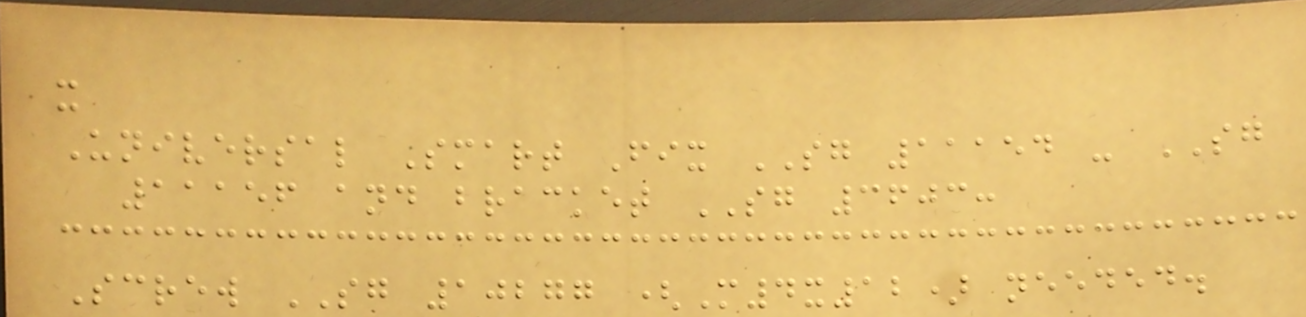x
Universal Smart Fix SG 11154 - SG
11156 and bracket SG 3603:
Screw SG 10277 (M4x12) needed.
